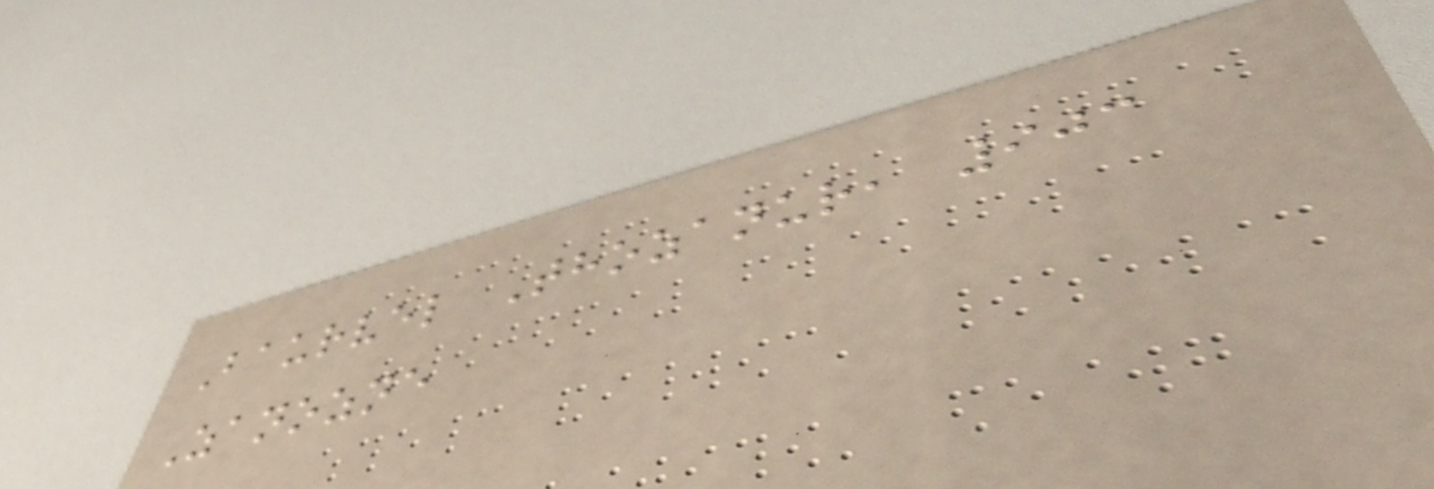Baurvel Thozanur, 903
Zanozne
